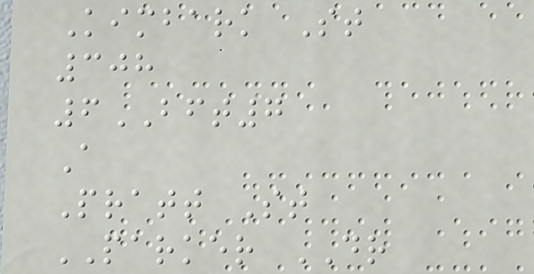Kimbark St
308
6BFT7
A
Pratt St
PARKER DR
